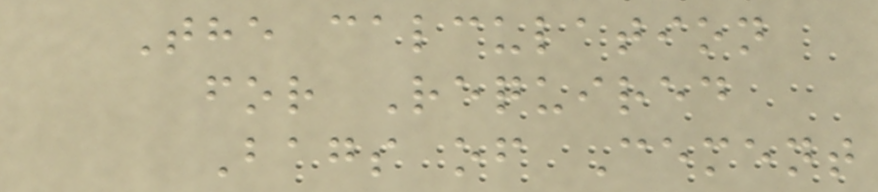The calculation
for Required
Bags of Cement
